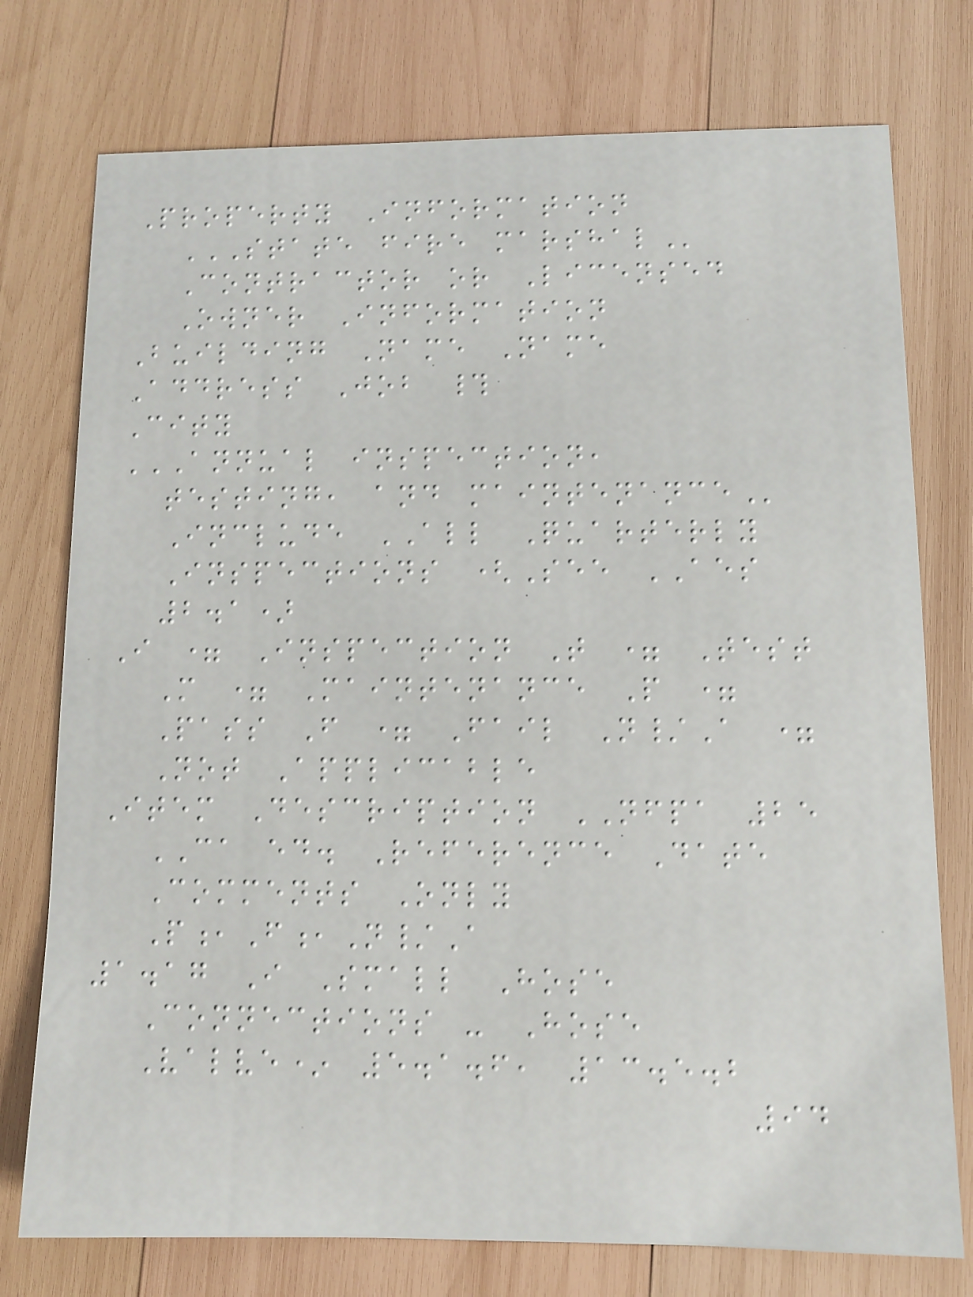Property Information
STATE FIRE MARSHAL
Contractor or Licensed
Owner Information
Building Name Name
Address Job #
City
ANNUAL INSPECTION,
TESTING, AND MAINTENANCE
Include ALL Quarterly
Inspections (See AES
2.1)
I = Inspection T = Test
M = Maintenance P =
Pass F = Fail N/A =
Not Applicable
Item Description NFPA 25
CA ed. Reference Date
Comments Only
P,F,N/A
1.17 I Small Hose
Connections - Hose
Valve* 5.1.6, 13.5.2
94
